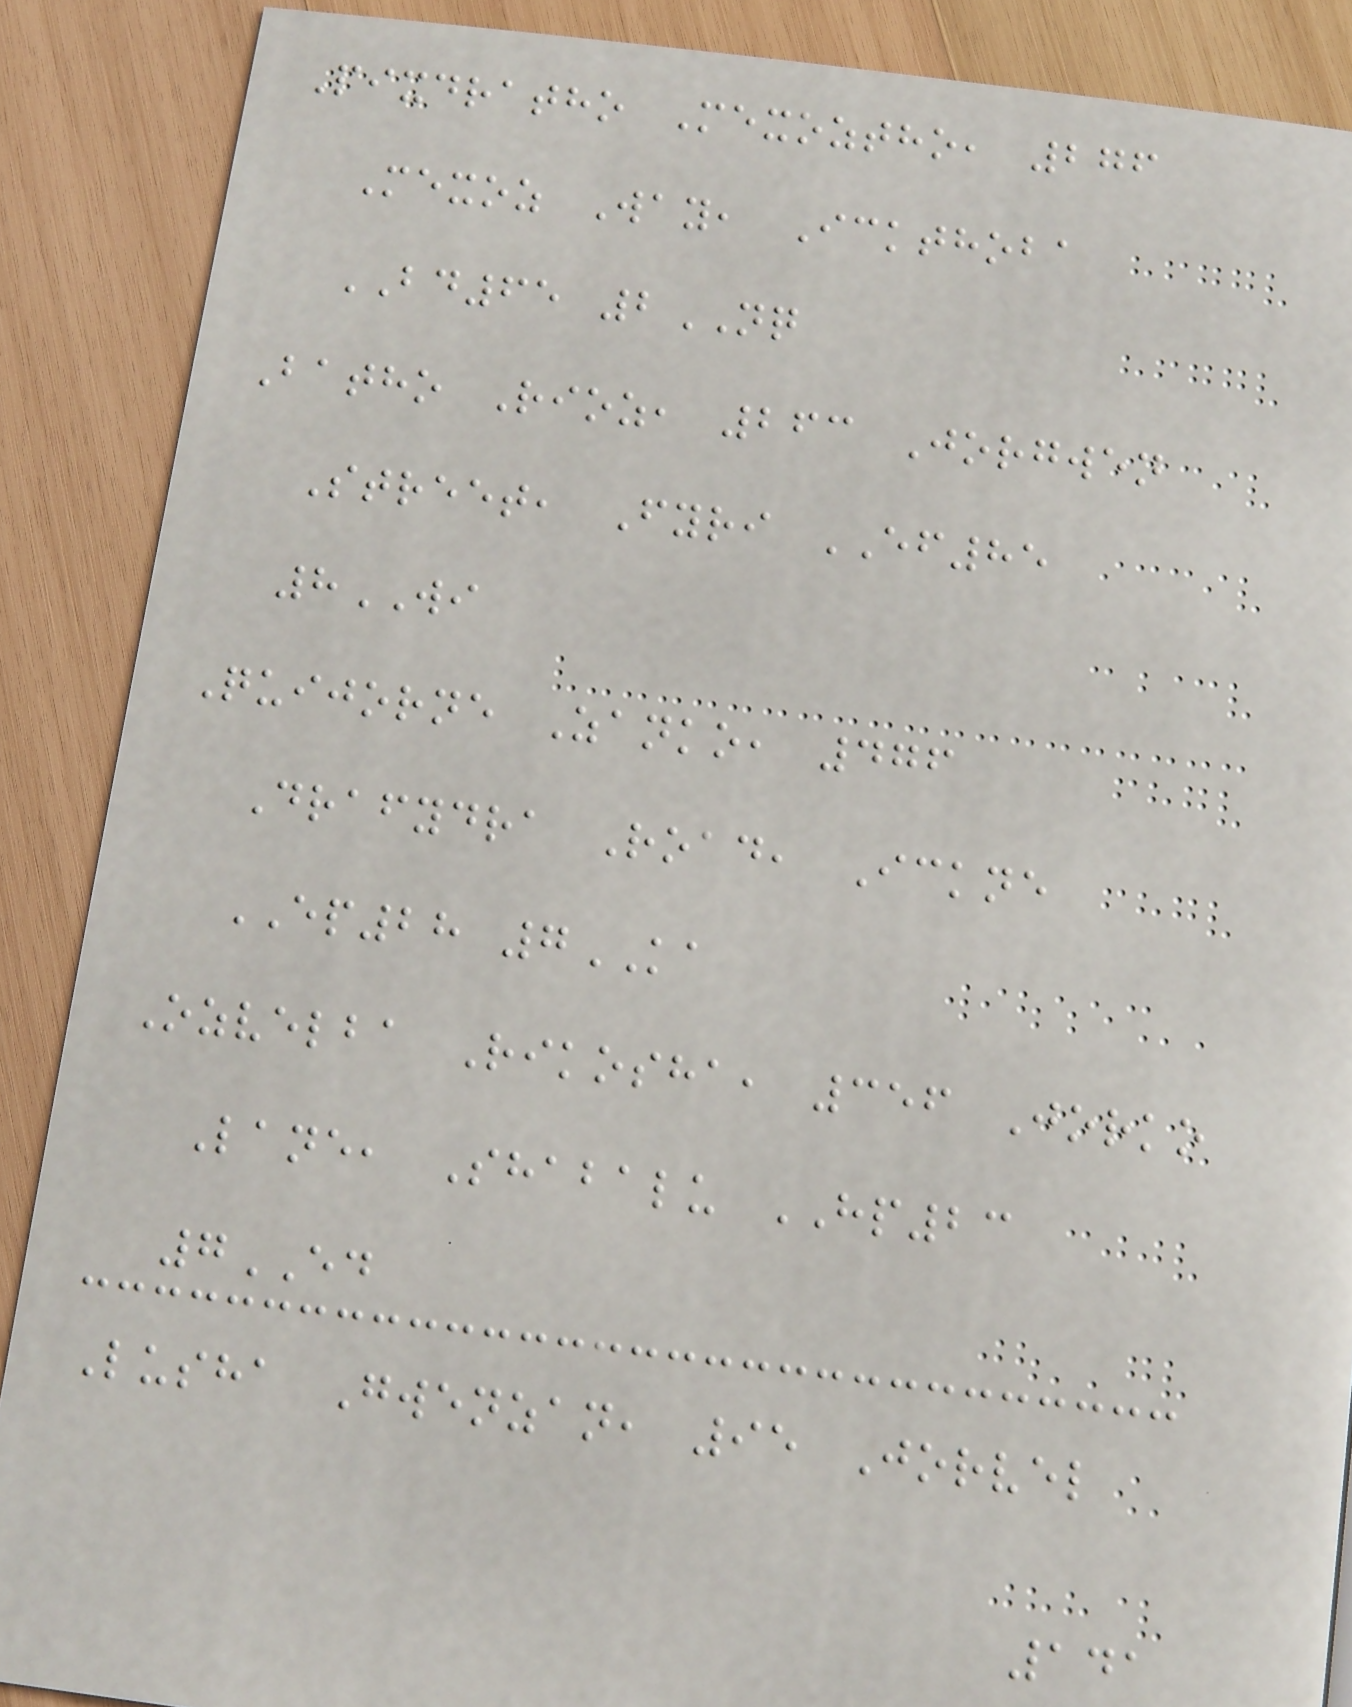Pixdratho Mexoztho, 276
Mexoz Way, Ickthoba
BD65 2NQ
Batho Rioz, 263 Jorgwen
Street, Fyri EF85
8WI
Quijorne Zanko, 476
Drafydra Road, Ickne
EP28 7KA
Ozvelba Rikosha, 356 Jorko
Lane, Shabalu HP23
7ED
Lusha Gwenzan, 95 Jorvel
141
